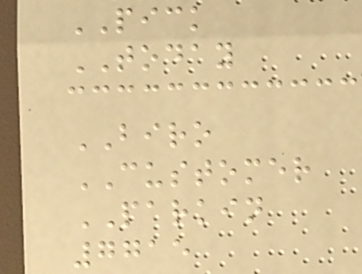PICK
TODAY
BIRO
CUSTOMER
PARKIN
7715
